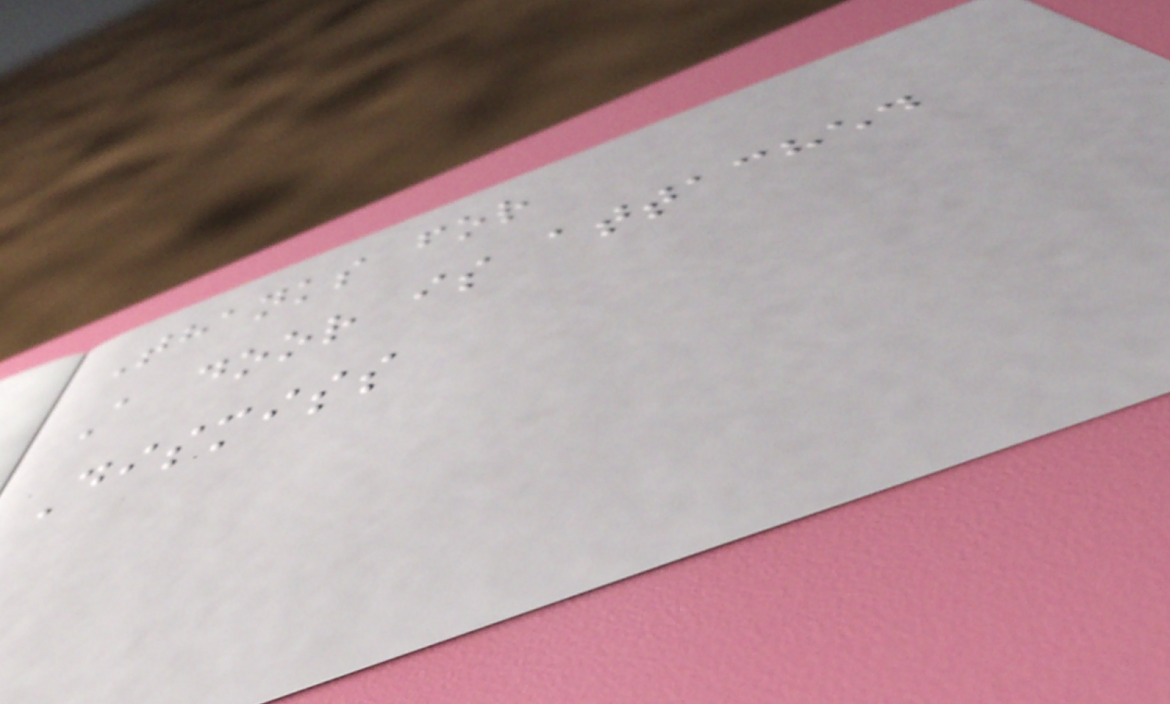Thanks for
A door is attached
Dismiss
